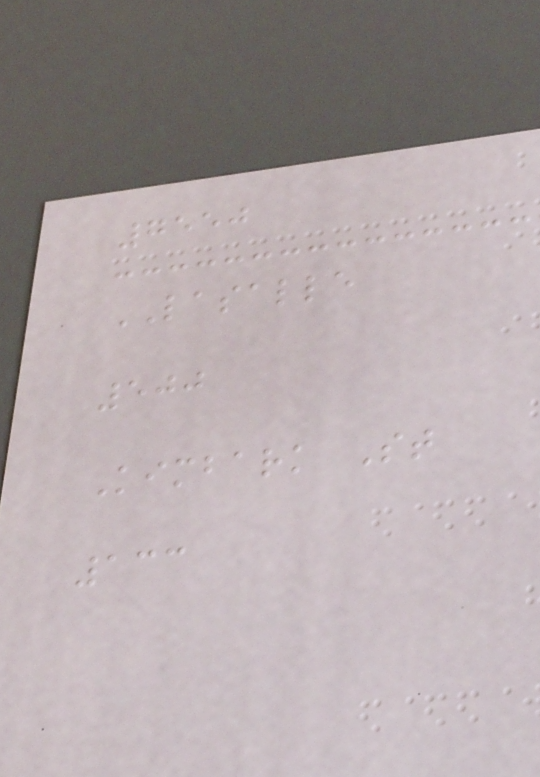7550
LASALLE
500
Kimbark St
133
